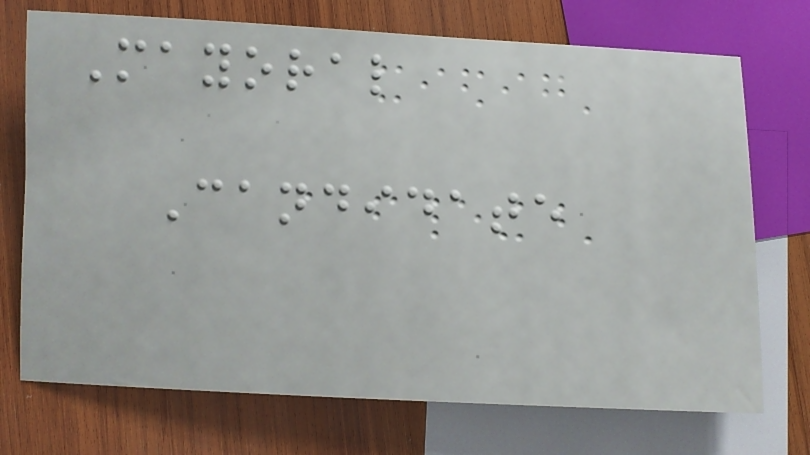Mayoral
Candidate
